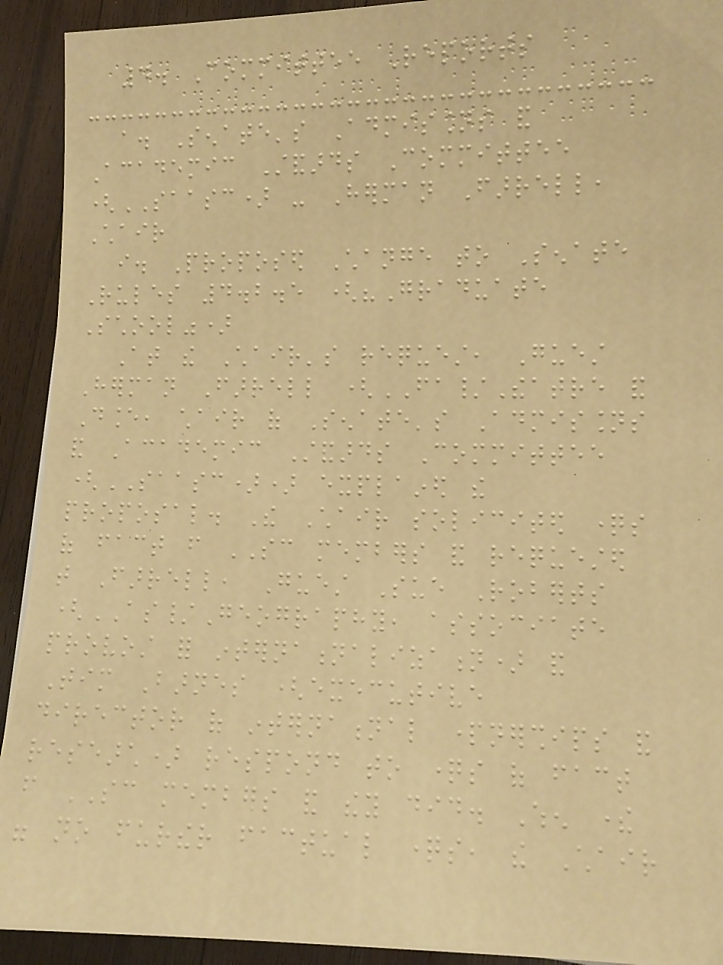4. Committee Reports
a. Senate's Admissions and
Academic Standards Committee
(SAASC) - Herman Farrell,
Chair
i. Proposed Change to Senate
Rules 4.2.5 ("Graduate
School")
At the Chair's request, Guest
Herman Farrell (FA/Theatre and
Dance, chair of Senate's Admissions
and Academic Standards Committee
(SAASC)) explained the
proposal. The Chair solicited questions
of fact from SC members and requested
that Farrell, Guest Sue Roberts
(AS/Geography, associate
provost for internationalization) and
Tim Barnes (executive
director of international partnerships and
research) respond to questions of fact
from SC members and they did. When there
were no further factual questions, the Chair
